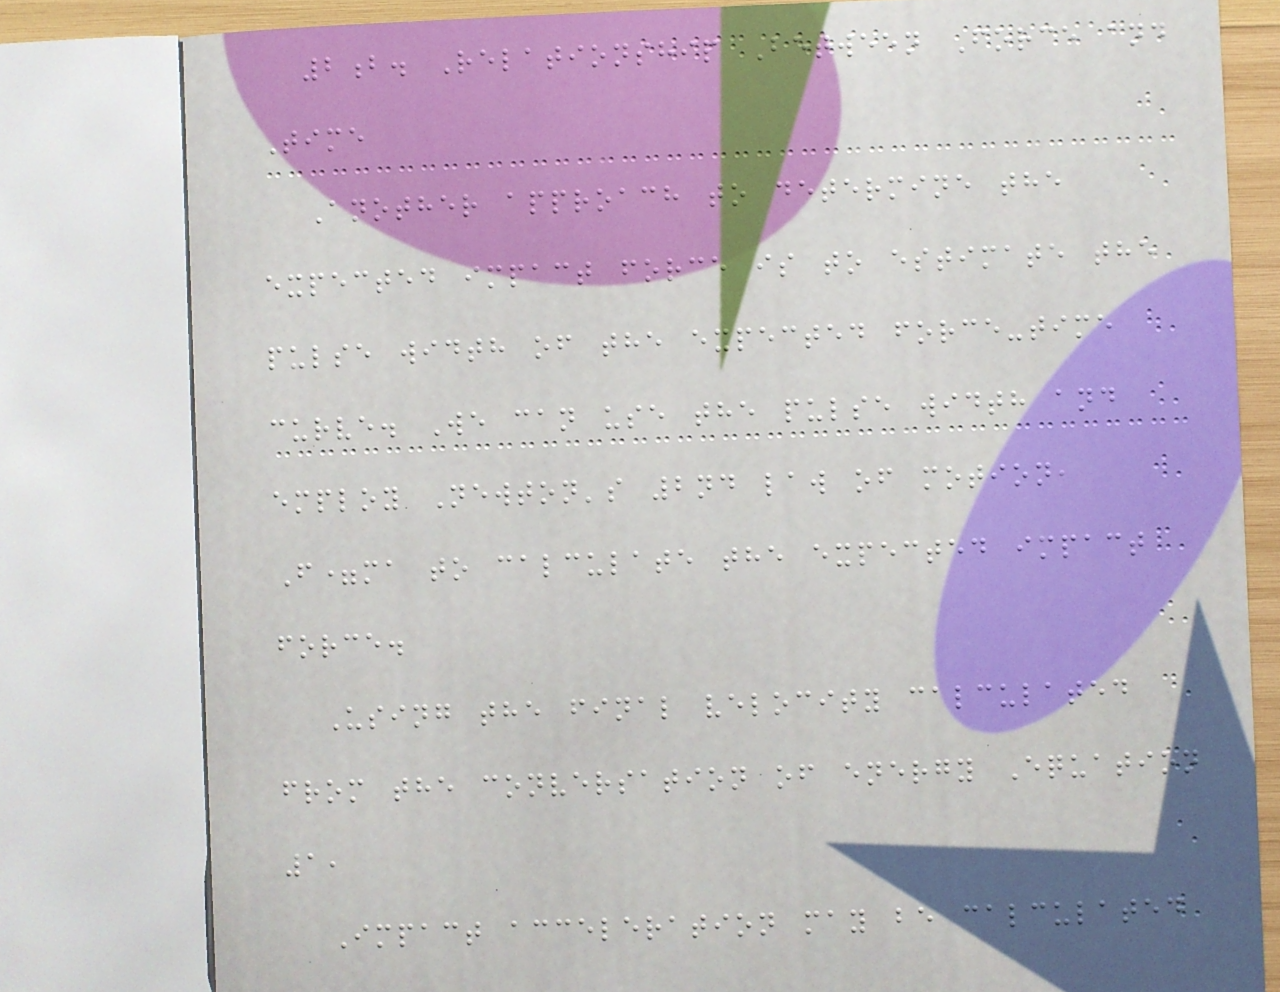2b. Relationship Between Force and
Time
Another approach to determine the
expected impact force is to estimate the
pulse width of the expected force-time
curve. We can use the pulse width and
employ Newton's 2nd law of motion,
F=ma to calculate the expected impact
force.
Using the final velocity calculated
from the conversation of energy Equation
1,
Impact acceleration may be calculated
